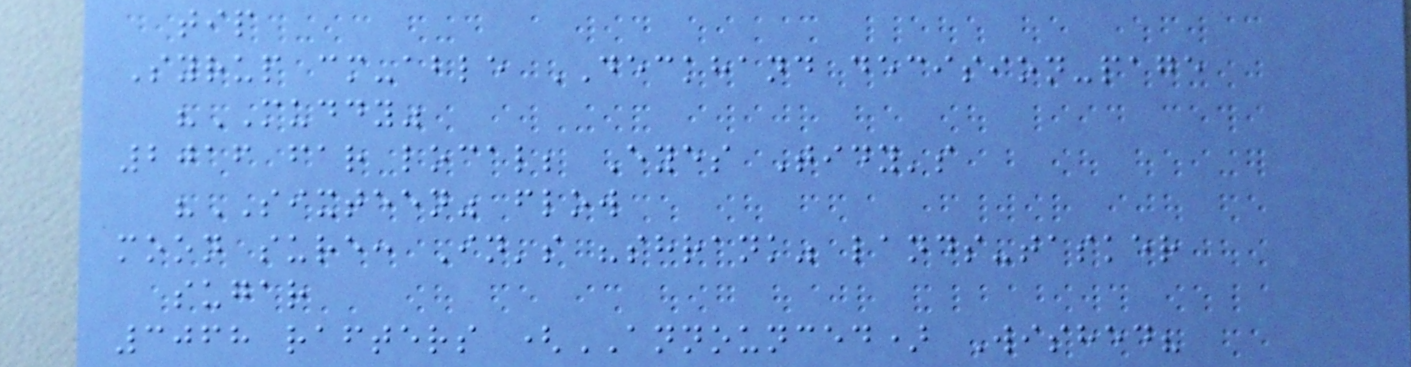tip
Syrup cm-able DECKHAND decision-page
"MUDDY"
2016 far local; Eyes Tidy's
"SIXTEEN" flow
moon sure: In's "shrank" lands-tasker
sugar
3068 rafters (ANNOUNCED) Wished?
